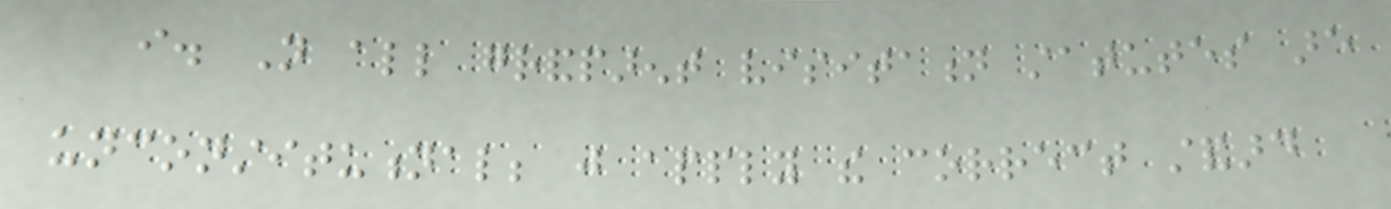i. Not all grandparent visitation statutes are
unconstitutional; just apply the correct standard
